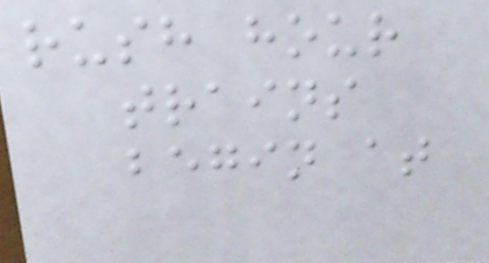rush hour
trains
begin at
